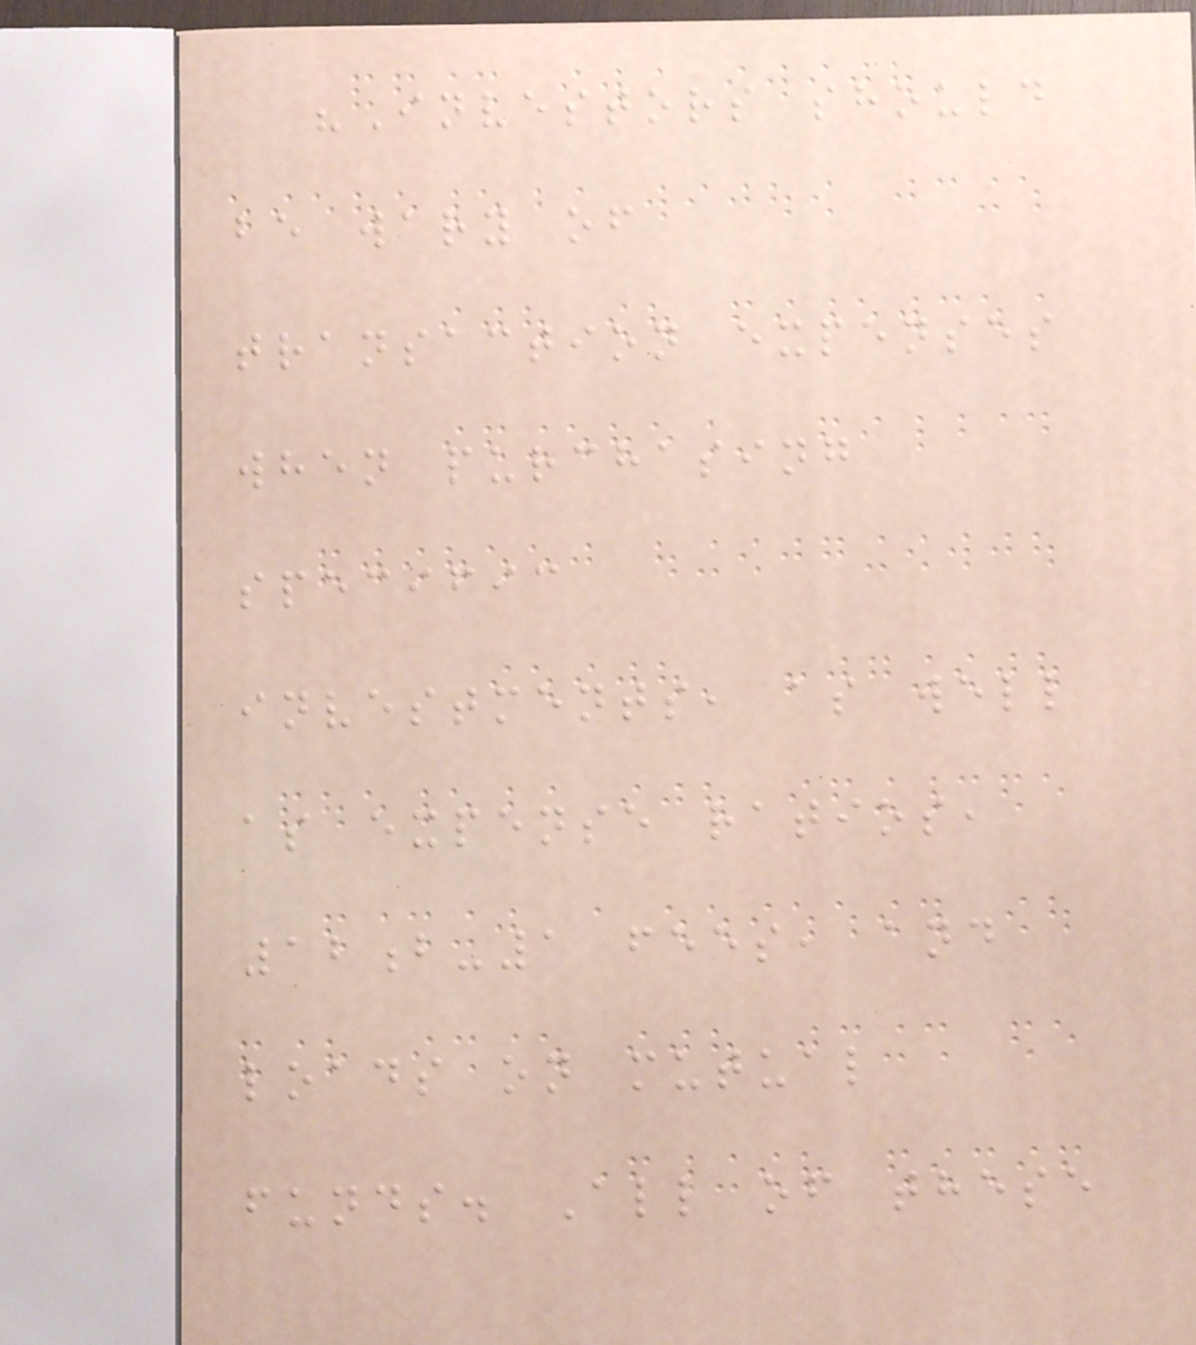"Investors should
be wary of
transaction expenses
when purchasing
specific
investments, as well
as expense ratios,
12b-1 fees, and
loads on mutual
funds. All of these
